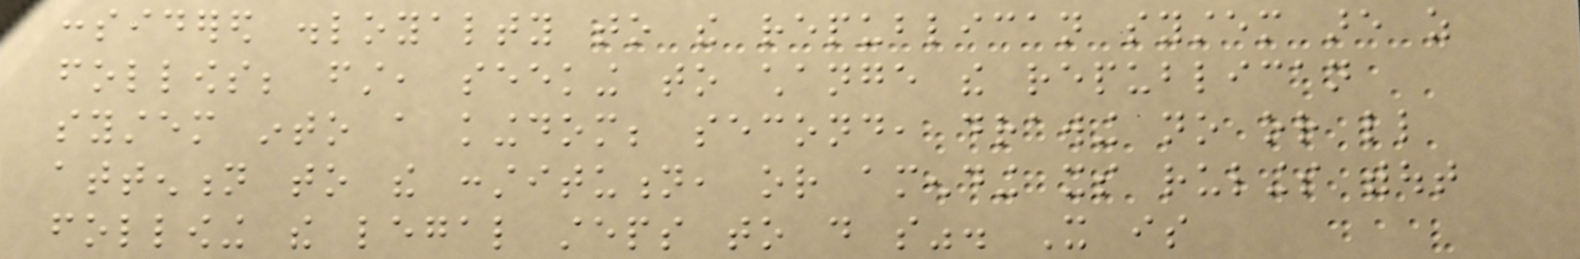considered disloyalty to the republican system are as
follows; first, seeking to change the republican
system into a kingdom; second, drawing no or little
attention to the constitution, or amending its rulings without
following the legal steps to do so". It is
